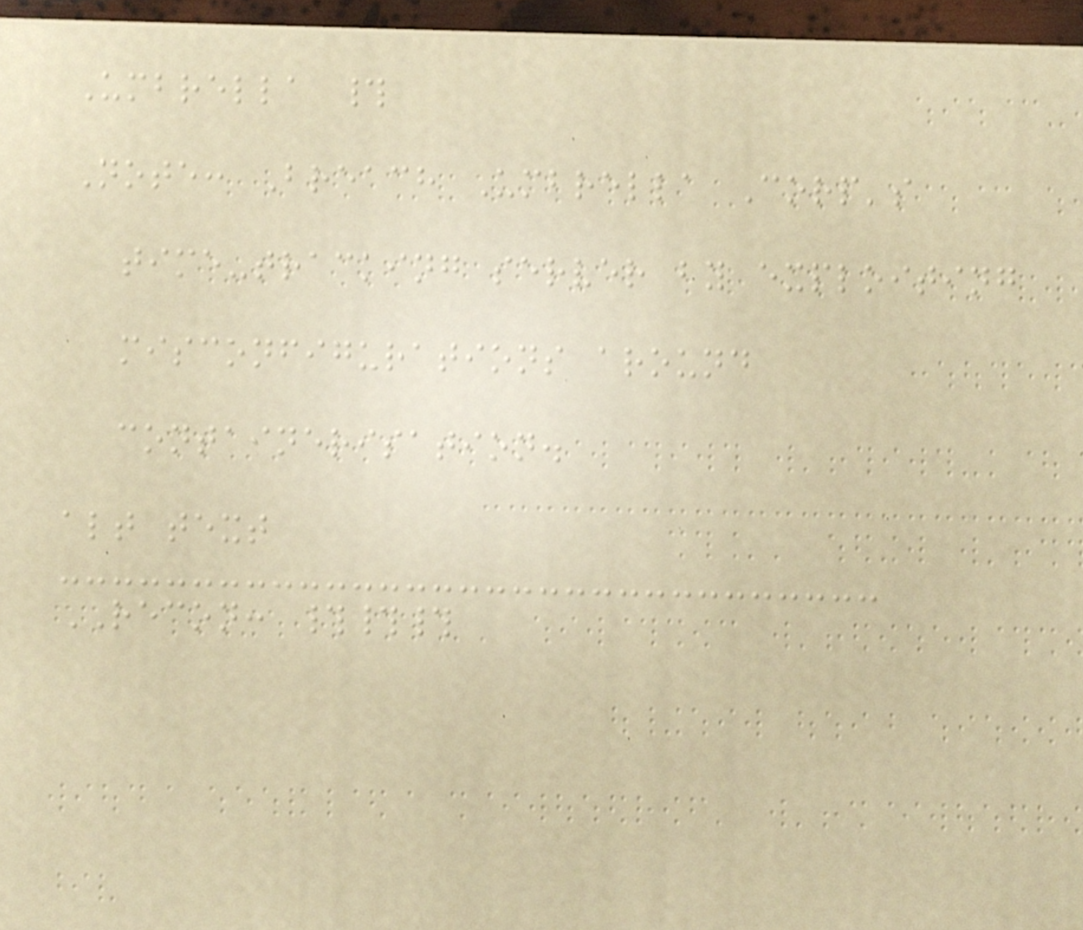Umbrella #
Note: Breach Umbrella Corp's
time-tracking server by exploiting
misconfigurations around
containerisation.
alt text
RECON: ###
